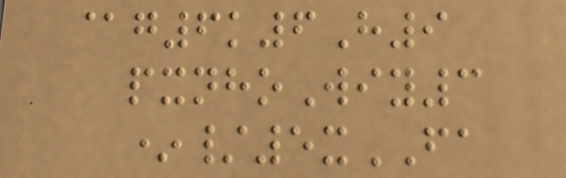@g6k6H9
pxnhoWiy3
*/5xFA
